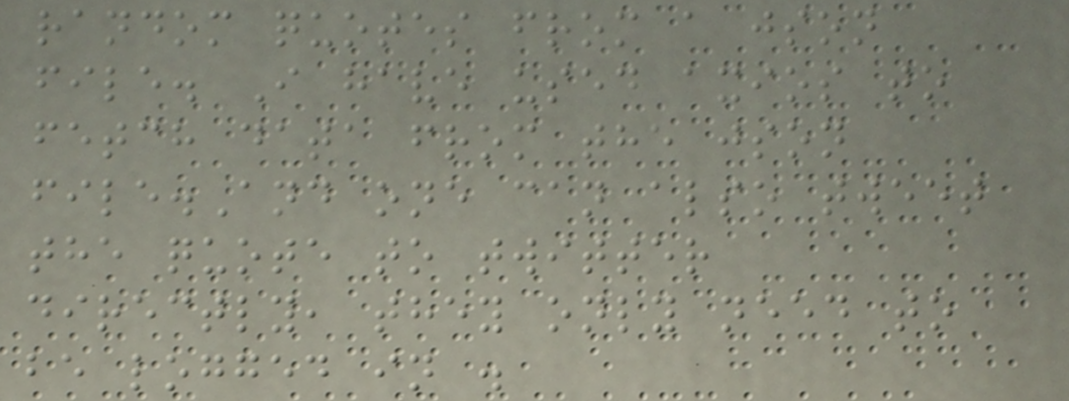random quotes from a json
file. I have used axios to
fetch data from the json
file.And one can also tweet
the quote to twitter
directly, they only need to
be logged in .
